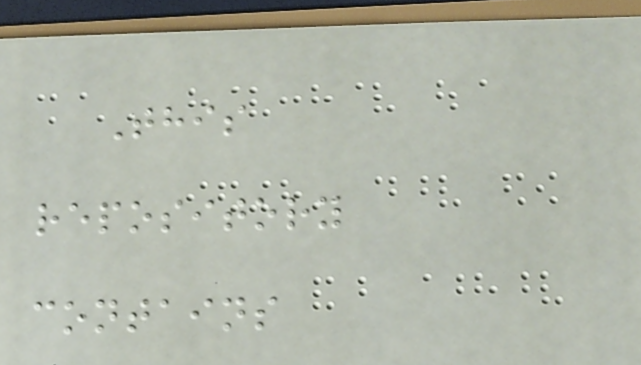This
repository
contains
